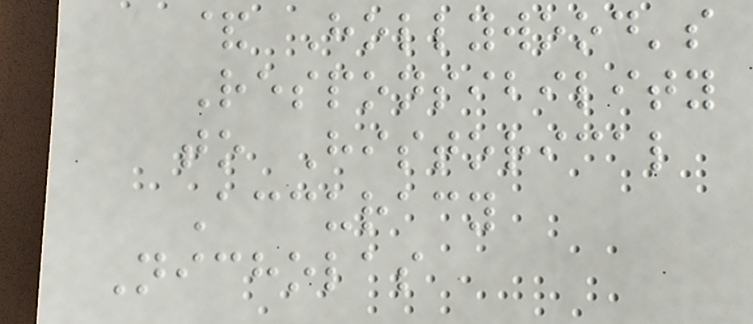& Hollywood's
Responsibility
to Historical
Accuracy
Nicholas
